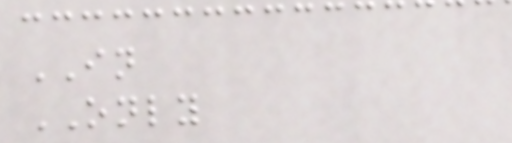IN
ONLY
